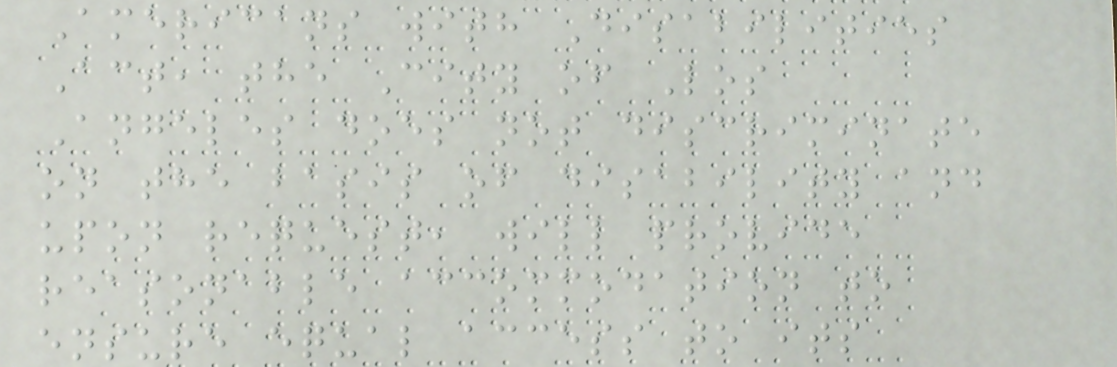Americans with Disabilities
Act, the City of Los
Angeles does not discriminate
on the basis of disability and
upon request, will provide
reasonable accommodation to
ensure equal access to its
